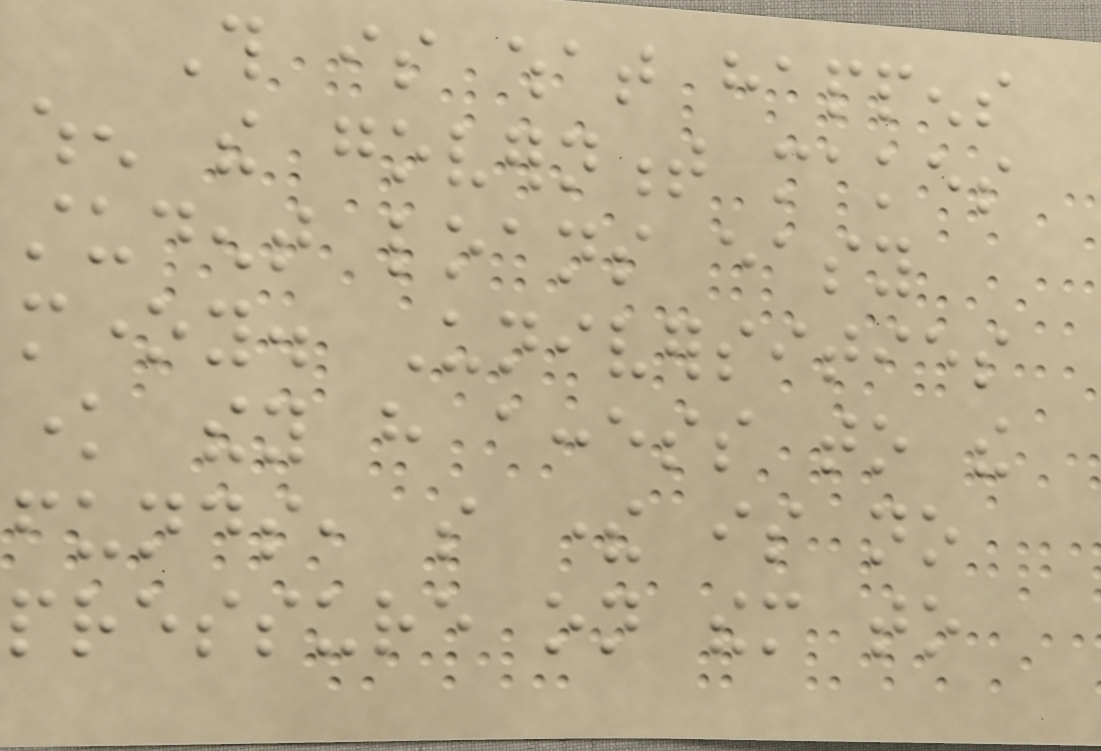This is what happens
when the government makes
student loans easy
money. Universities
know they have access to the
funds, so there is no
pressure on them to
